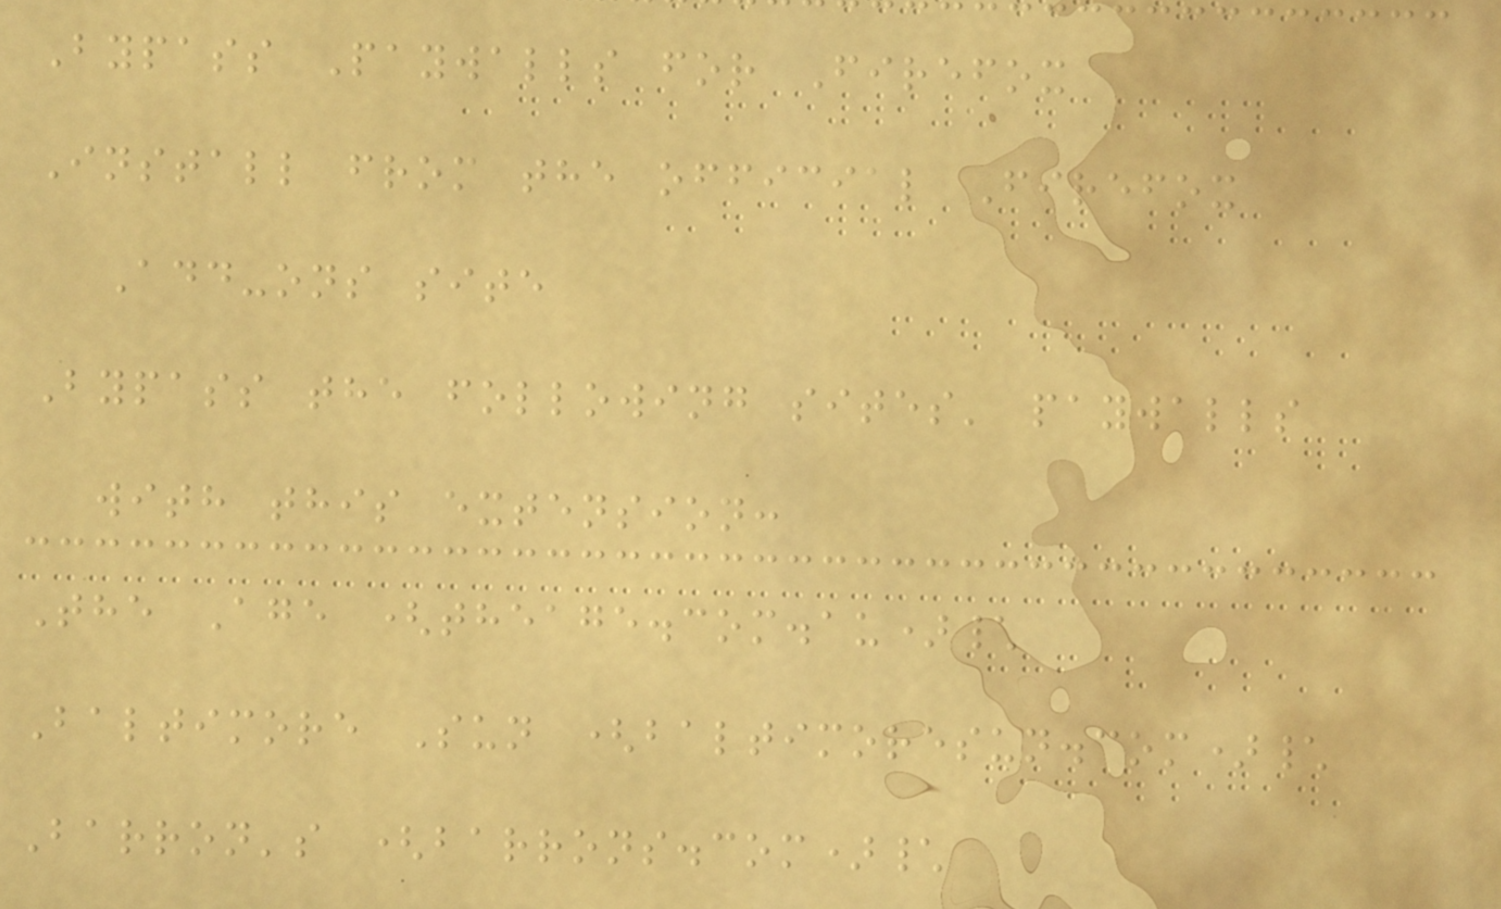Bypass Paywalls for Firefox
Install from the official Firefox
Add-ons site
Bypass the following sites' paywalls
with this extension:
The Age (theage.com.au)\
Baltimore Sun (baltimoresun.com)\
Barron's (barrons.com)\
